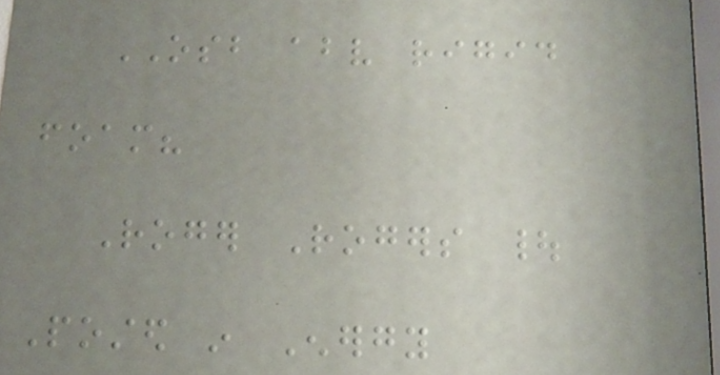OSB above rigid
foam?
Roger Rogers |
Posted in Energy
